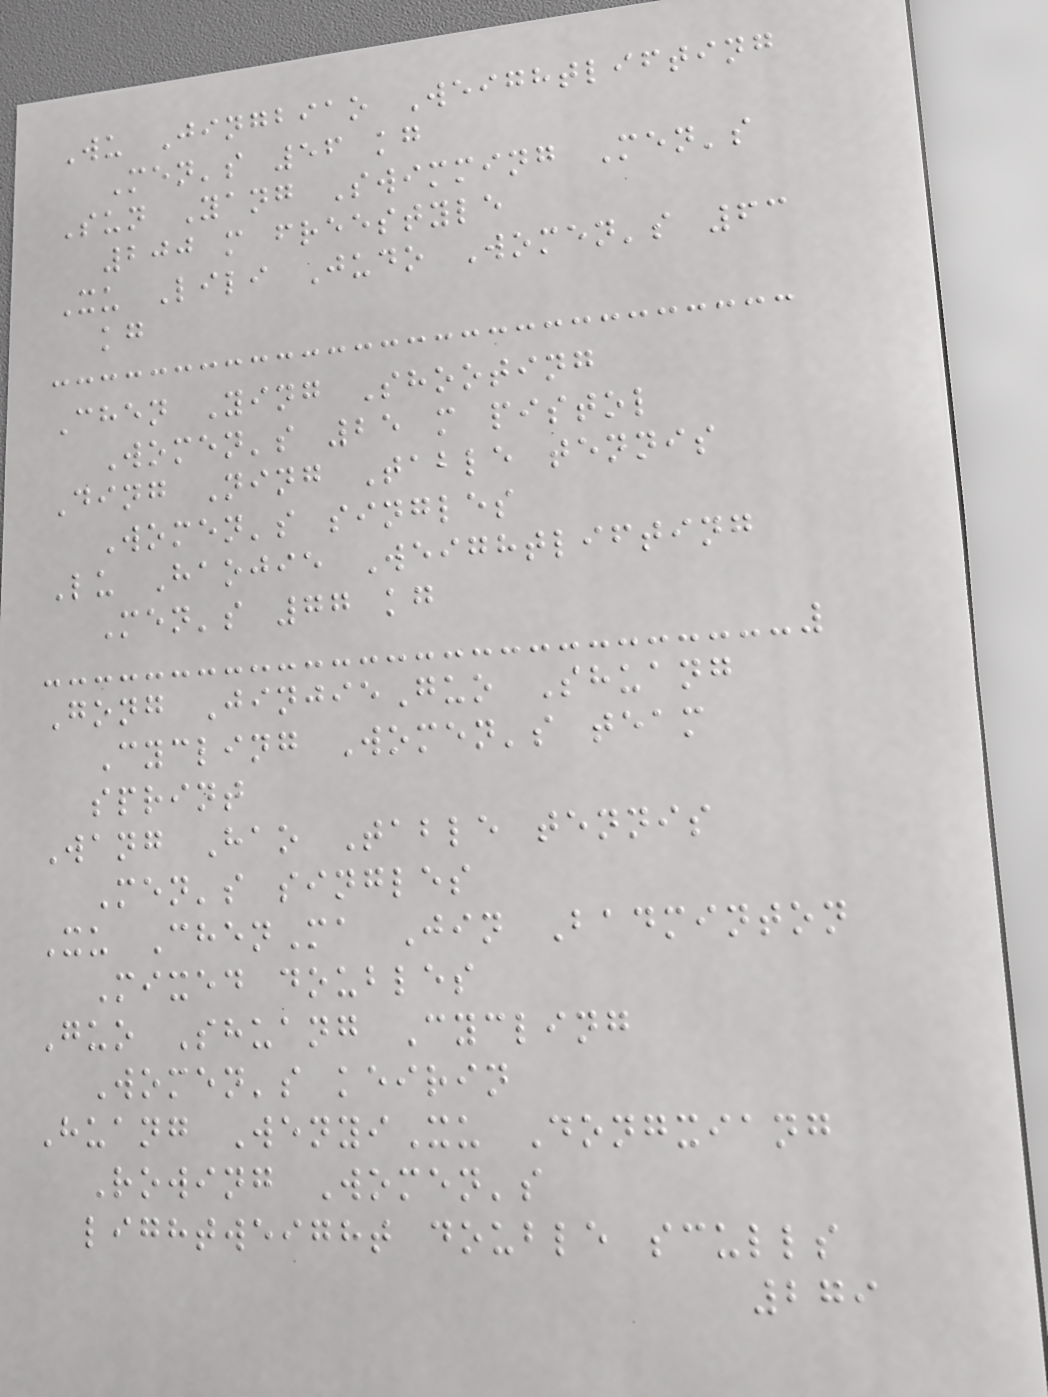Wu Jingbiao Weightlifting
Men's 56 kg
Sun Yang Swimming Men's
200 m freestyle
Xu Lili Judo Women's 63
kg
Chen Ying Shooting
Women's 25 m pistol
Ding Ning Table tennis
Women's singles
Lu Haojie Weightlifting
Men's 77 kg
Gong JinjieGuo Shuang
Cycling Women's team
sprint
Wang Hao Table tennis
Men's singles
Xu ChenMa Jin Badminton
Mixed doubles
Guo Shuang Cycling
Women's keirin
Huang WenyiXu Dongxiang
Rowing Women's
lightweight double sculls
279
